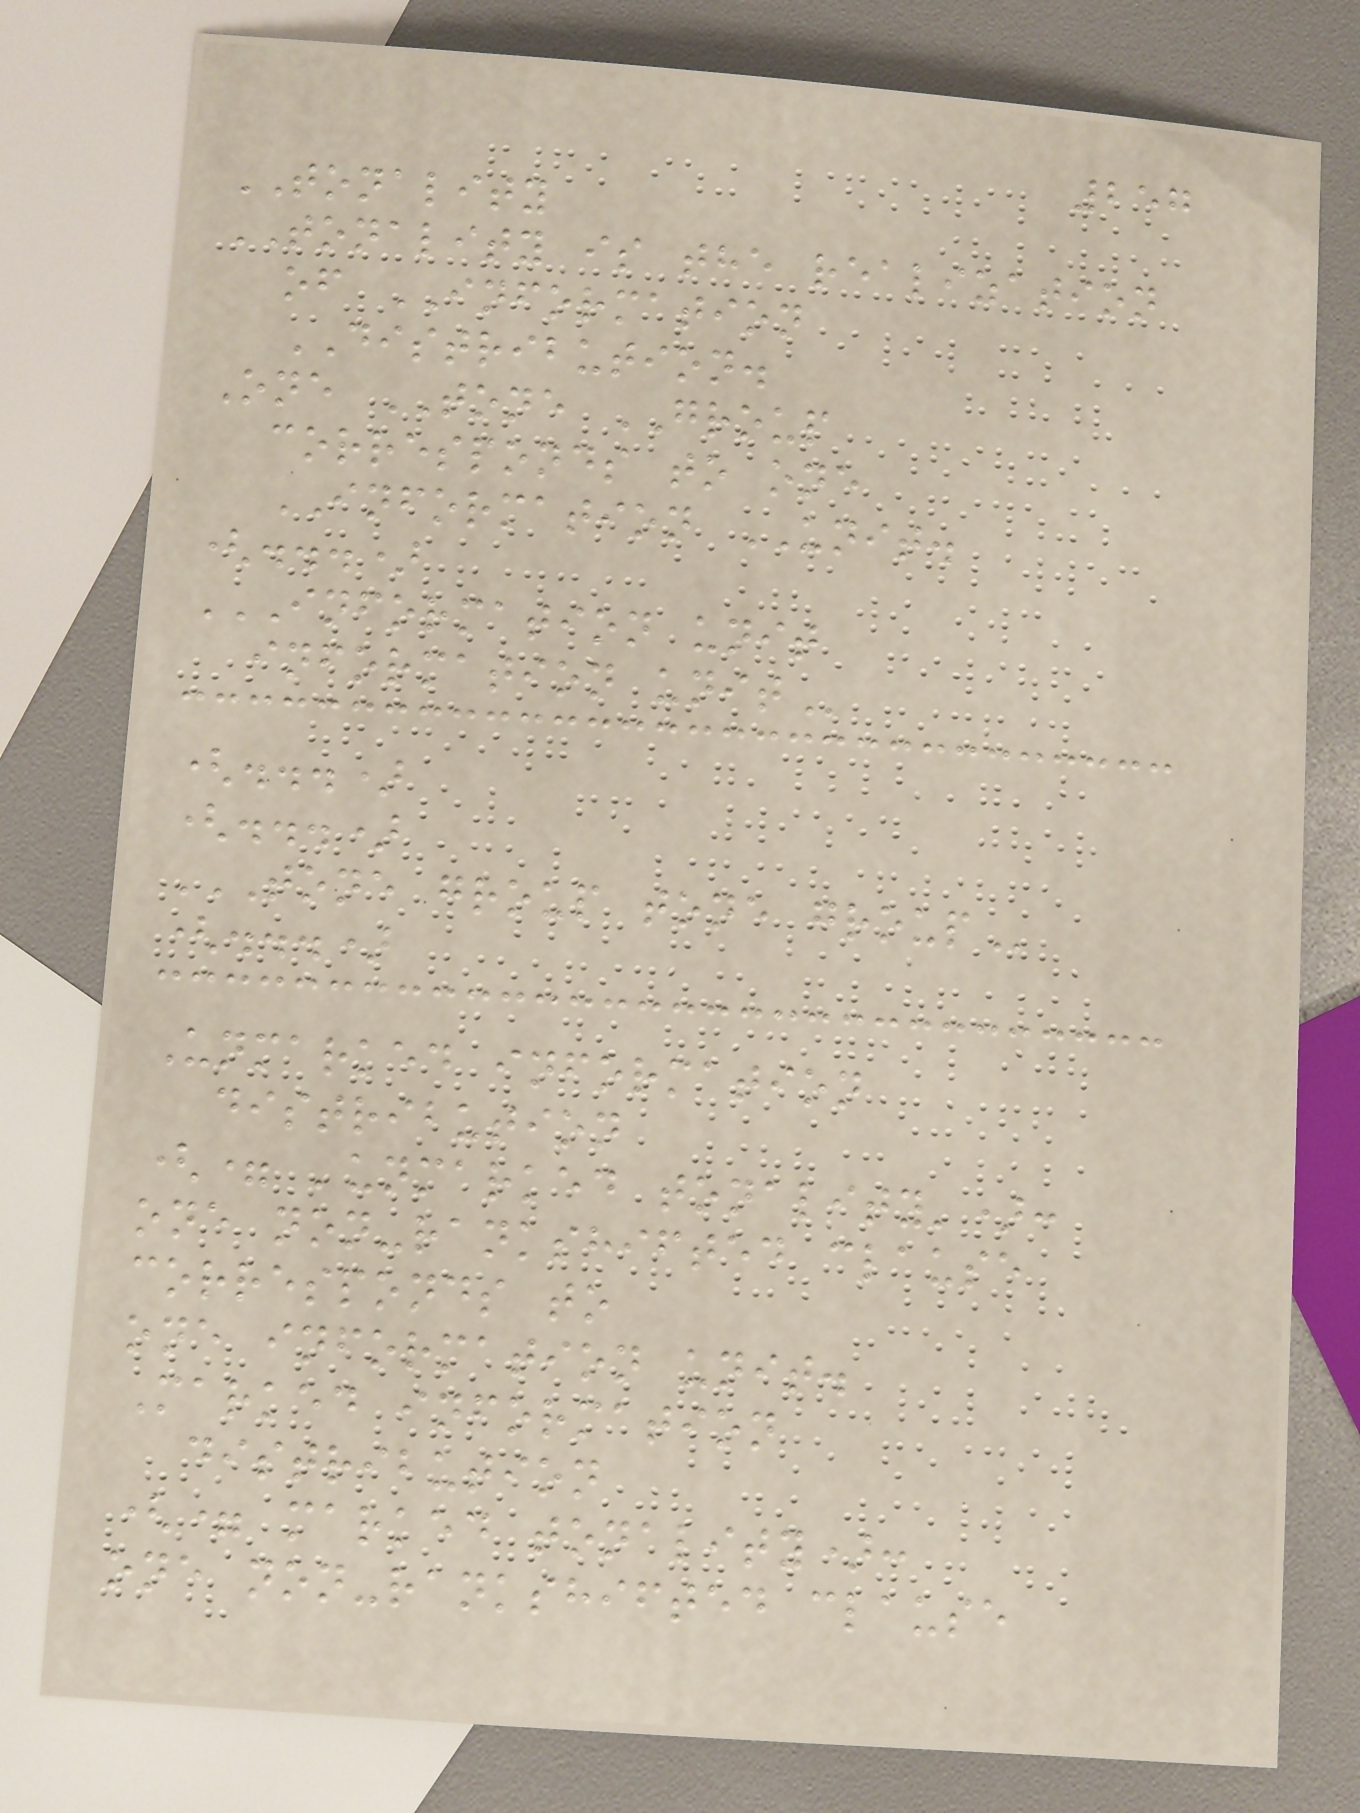257
TONALITY
TONALITY is the realization
of INFORMATION
DISTRIBUTION.
One TONE GROUP
corresponds to one
INFORMATION UNIT.
(...)
INFORMATION UNIT
INFORMATION UNIT
(...)
(...)
TONE GROUP TONE GROUP
(...)
Unmarked information
distribution
(= 'unmarked tonality'):
one non-rankshifted clause
corresponds to
one information unit.
Marked information
distribution
(= marked tonality):
one non-rankshifted clause
